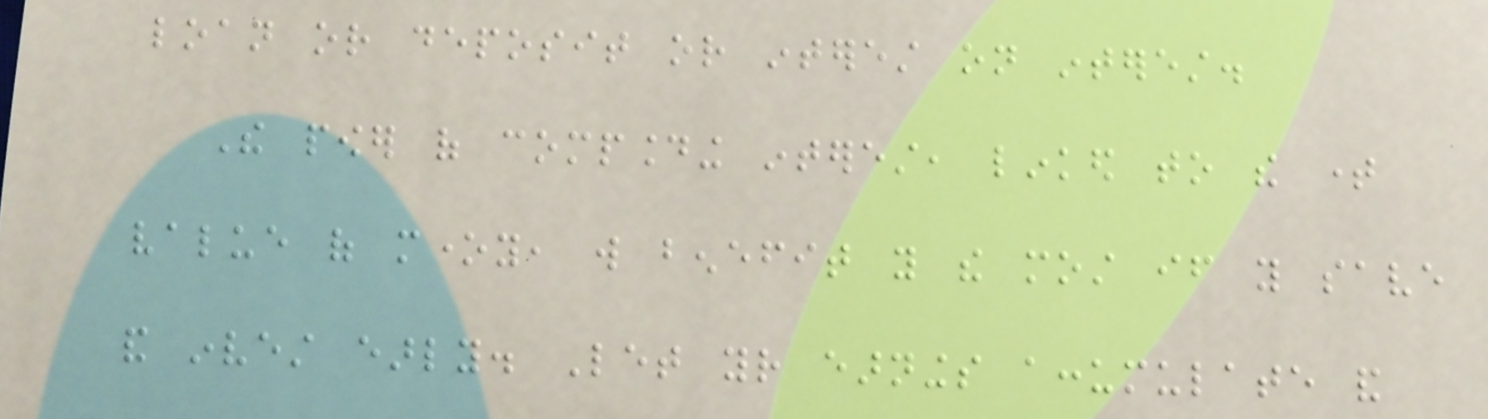loan or deposit or interest on interest.
The power of compounding interest, linked to the time
value of money, will benefit you the most if you save
and invest early. Let your earnings accumulate and
